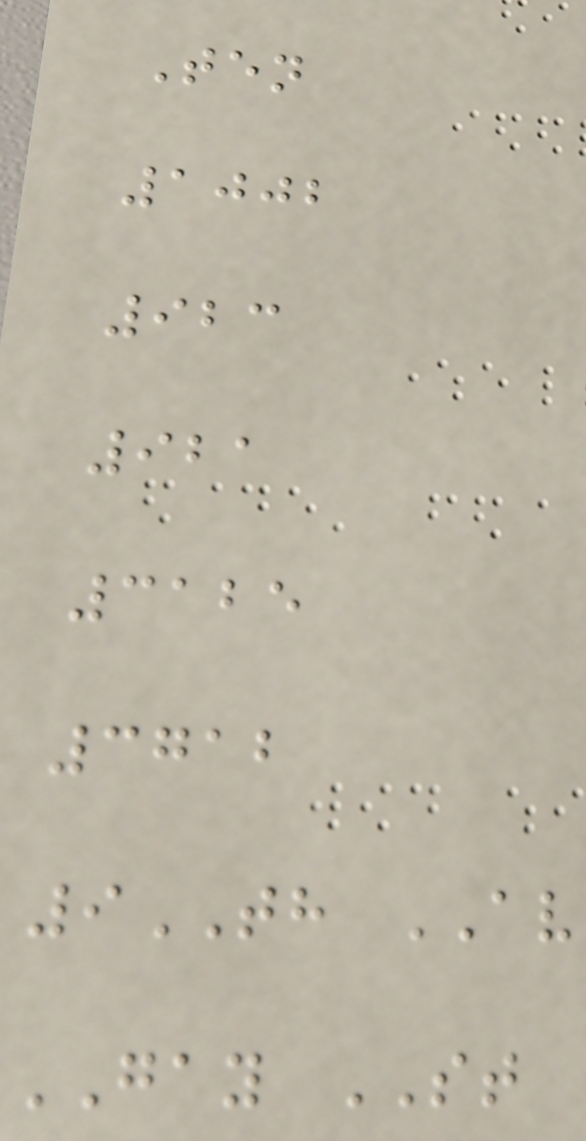Ten
1002
923
921
3125
3712
9TH AV
GAY ST
